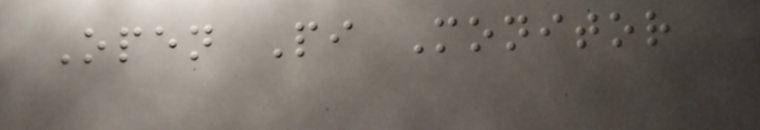Open Pi Monitor
